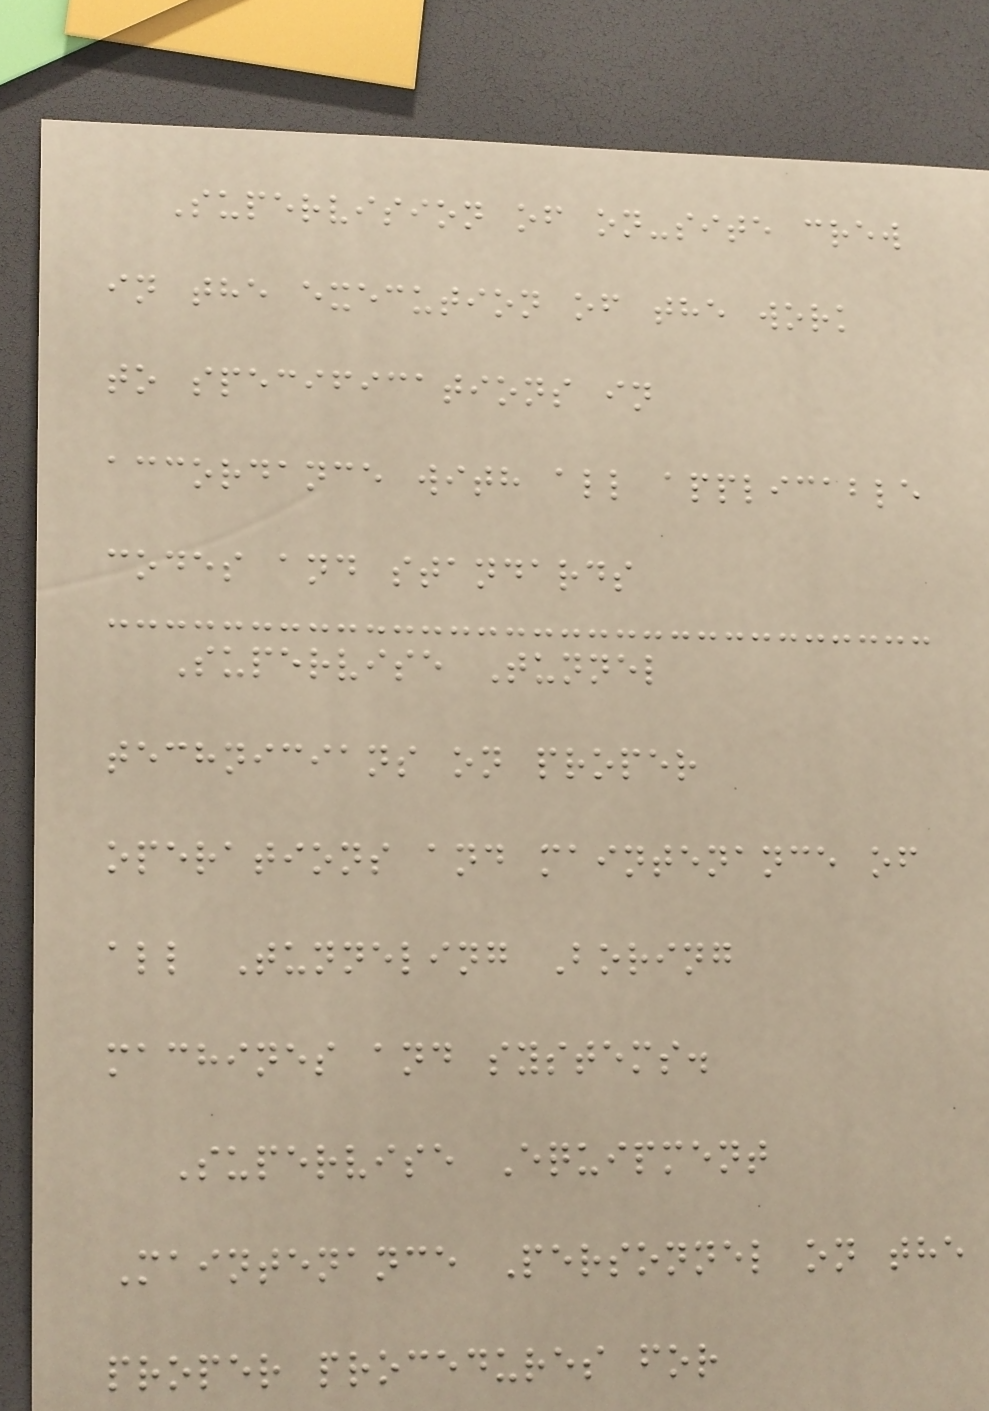Supervision of on-site crew
in the execution of the work
to specifications in
accordance with all applicable
codes and standards
Supervise Tunnel
technicians on proper
operations and maintenance of
all Tunneling Boring
machines and systems.
Supervise Equipment
Maintenance Personnel on the
proper procedures for
